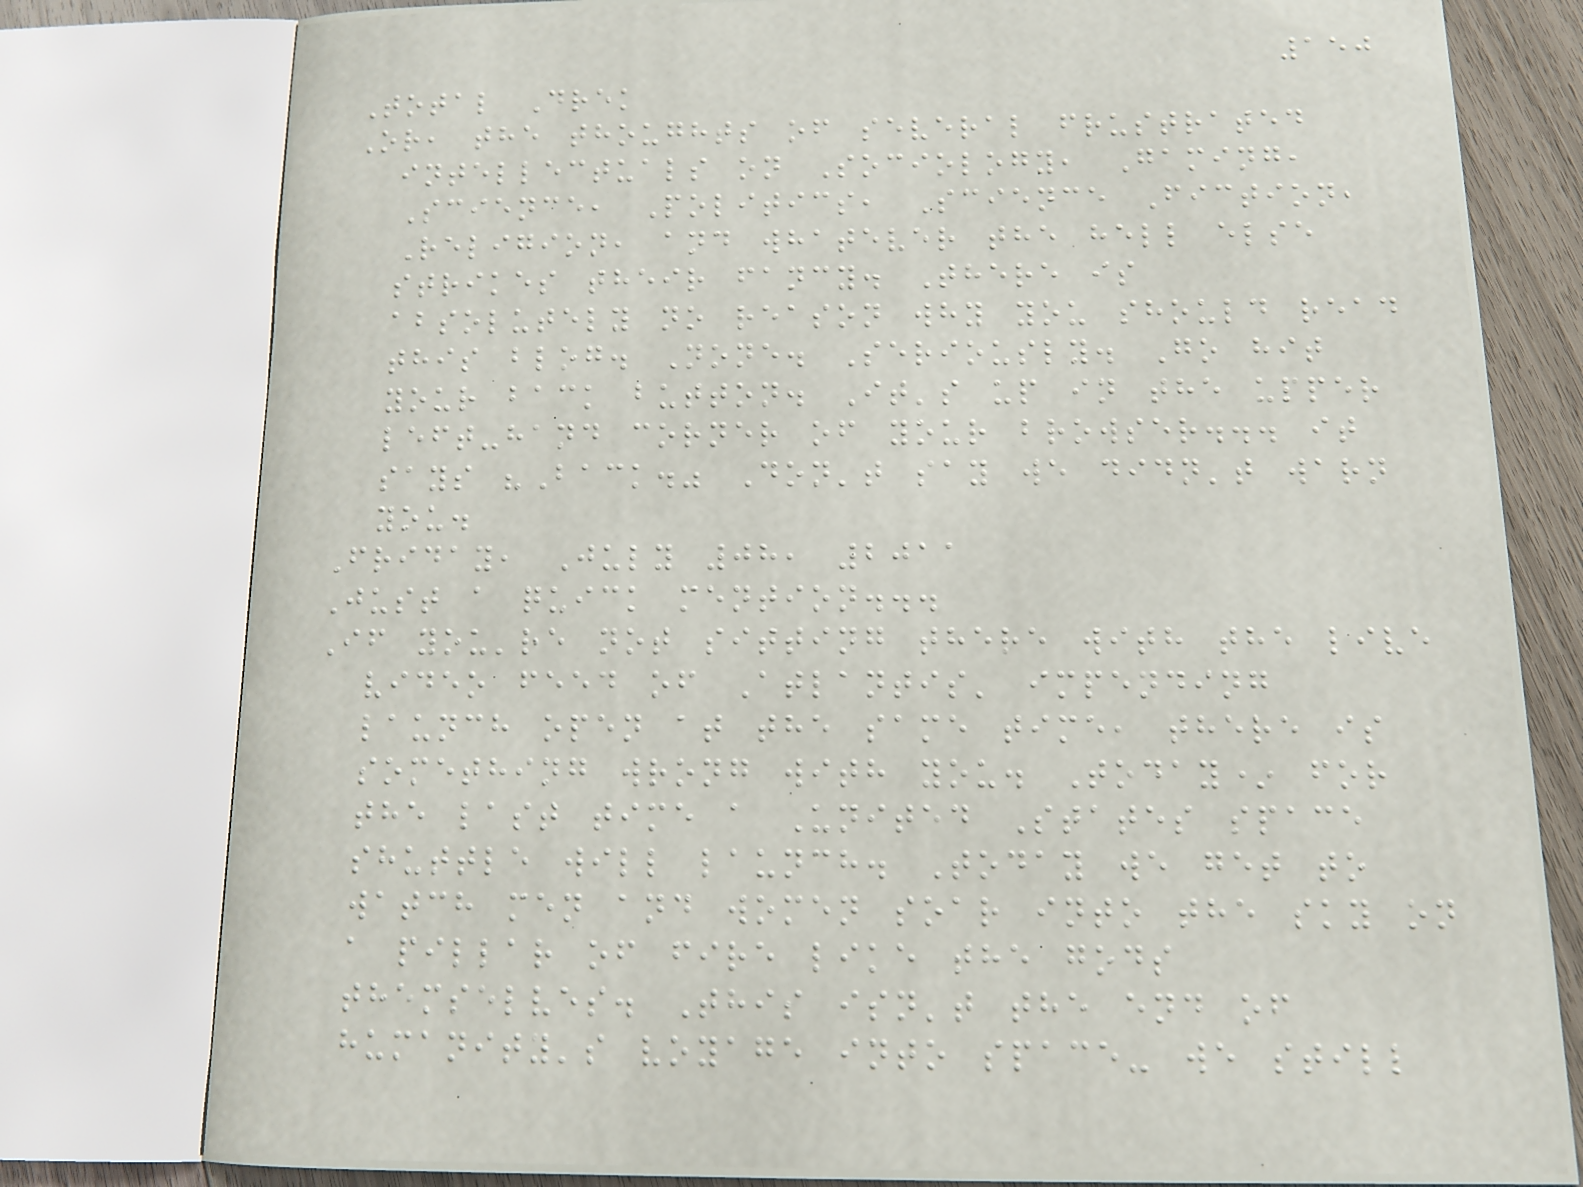150
Total Drek
Or, the thoughts of several frustrated
intellectuals on Sociology, Gaming,
Science, Politics, Science Fiction,
Religion, and whatever the hell else
strikes their fancy. There is
absolutely no reason why you should read
this blog. None. Seriously. Go hit
your back button. It's up in the upper
left-hand corner of your browser... it
says "Back." Don't say we didn't warn
you.
Friday, July 08, 2011
Just a quick mention...
If you're not sitting there with the live
video feed of Atlantis' impending
launch open at the same time, there is
something wrong with you. Today* for
the last time a United States space
shuttle will launch. Today we get to
watch men and women soar into the sky on
a pillar of fire like the gods
themselves. This isn't the end of
humanity's voyage into space- we still
